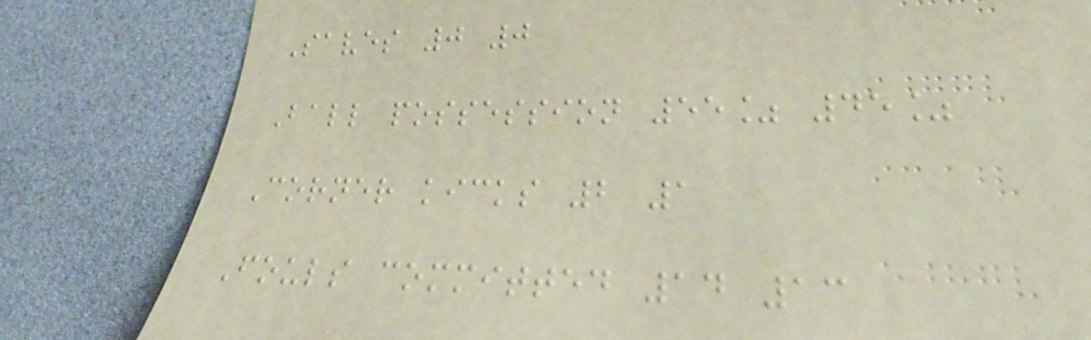Saves 0 0
Ball possession 55% 45%
Corner kicks 2 1
Fouls committed 14 13
